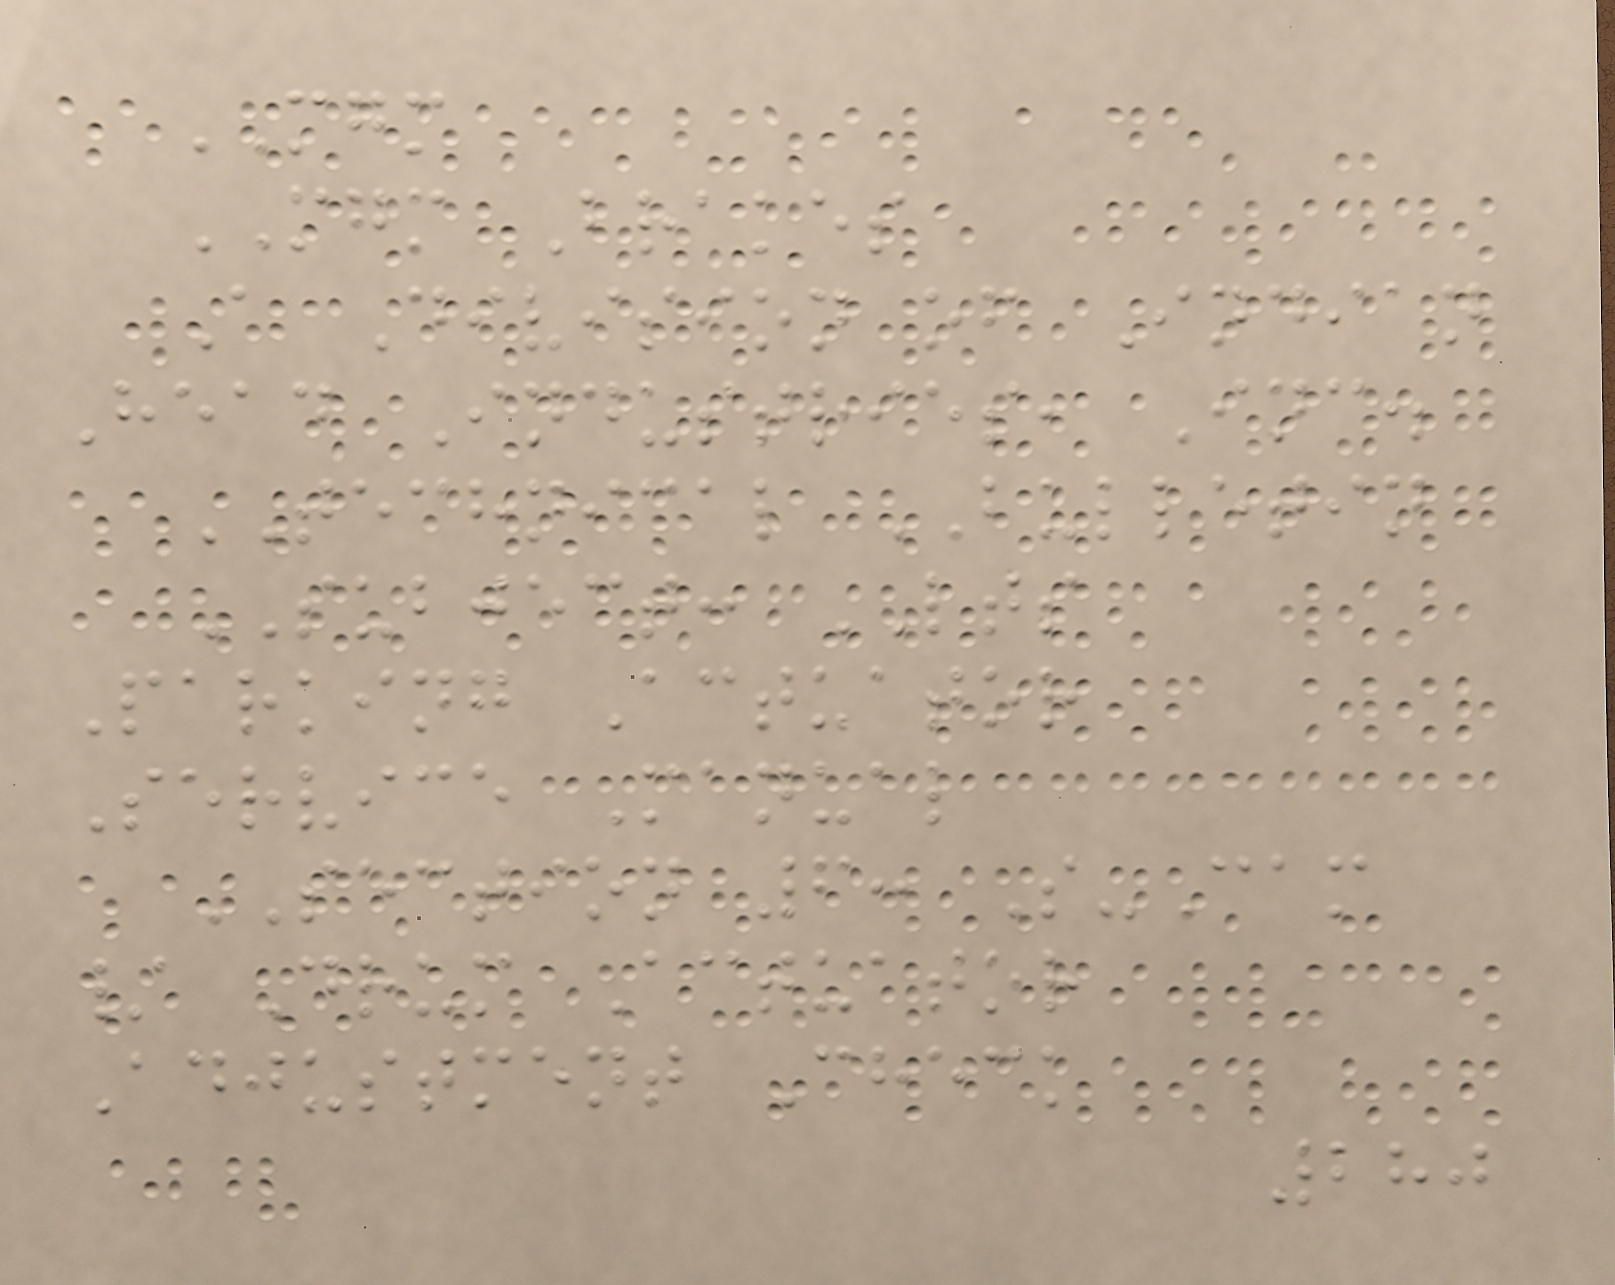MGM
MGM Brakes
A Division of Indian
Head Industries, Inc.
TECHNICAL BULLETIN
SUBJECT: LTS
Parking Actuator
Service Manual
SECTION 6: S-Cam
/ Drum Actuator
Adjustment Check
280
